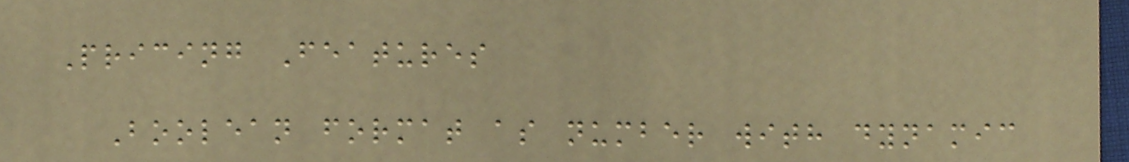Pricing Features
Boolean format as number with dynamic
